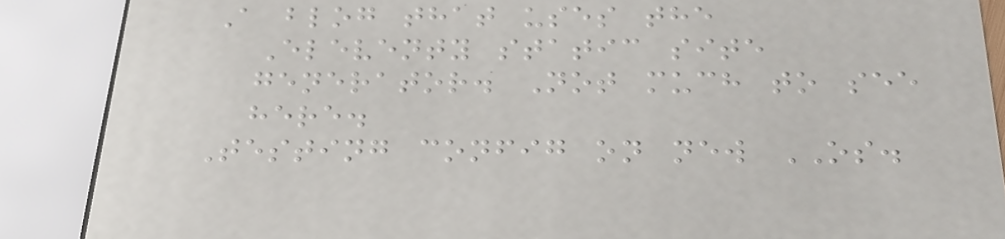A blog that uses the
Eleventy static site
generator. Not much to see
here.
Testing config on new OS.
